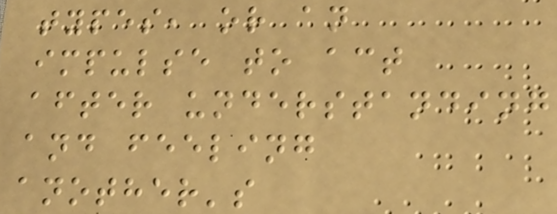types, or an
impulse to act
after understanding
and feeling
another's
